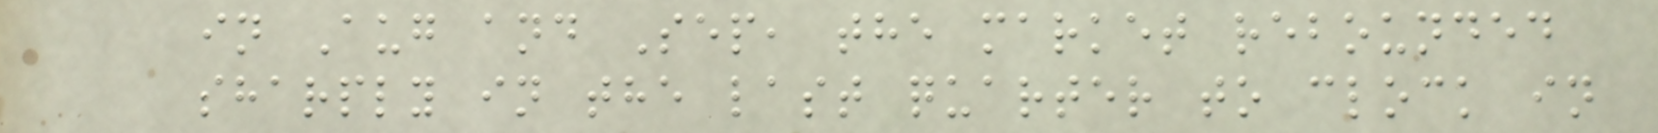in Aug and Sep, the market rebounded
sharply in the last quarter to clock in
